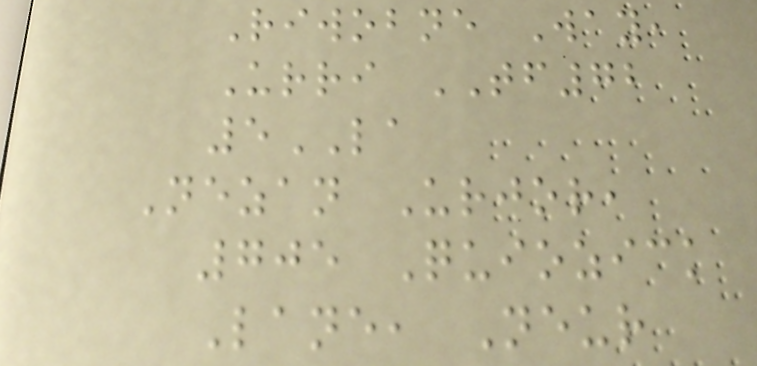Riwobne Way,
Urri TF72
5LA
Nezan Urjor,
705 Quiozick
Lane, Neur
